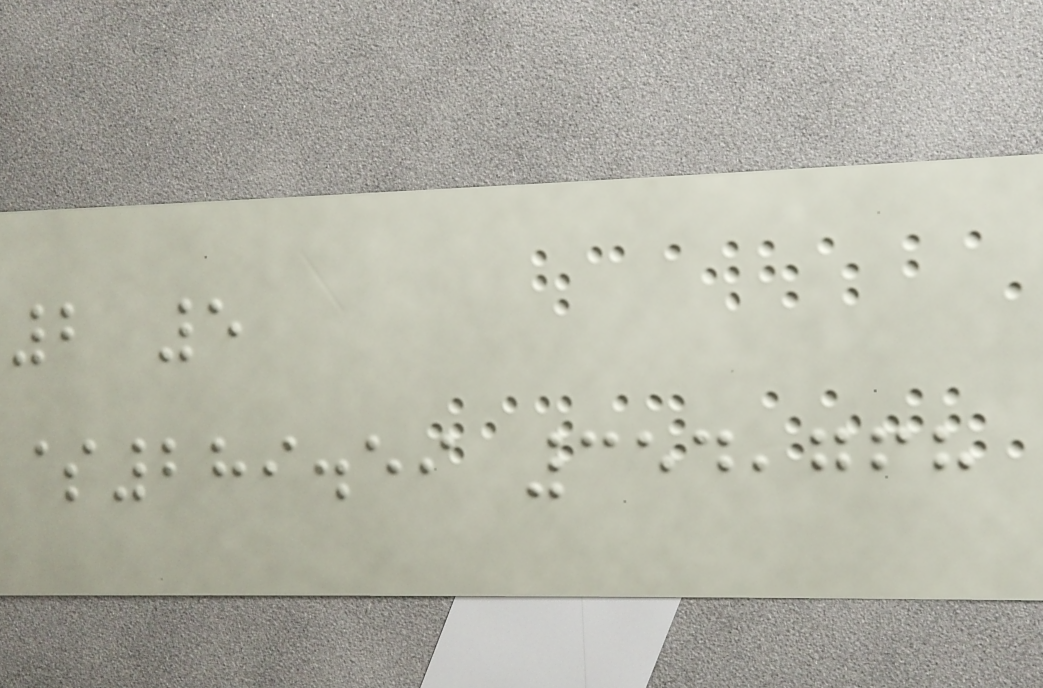2 5
$289.59 354,768
